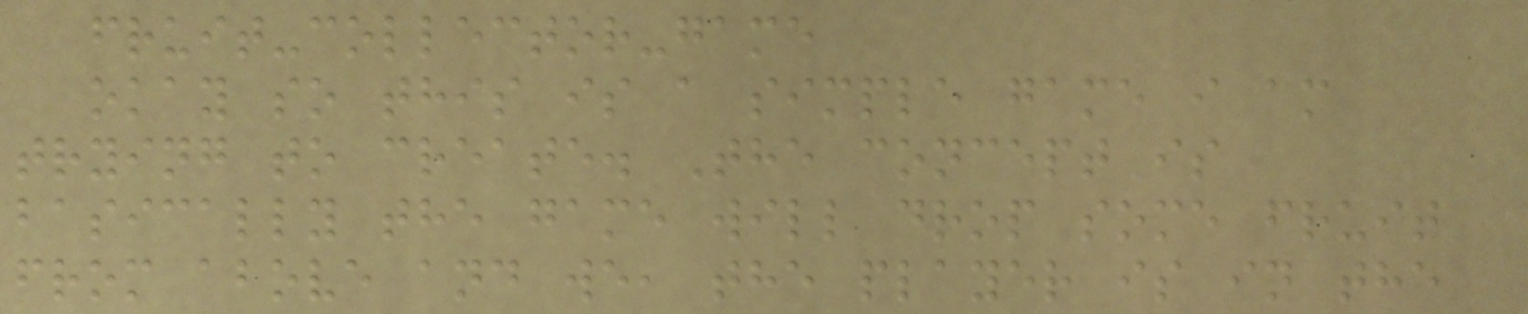fruit-collector-game
okay so this is a simple game i am
trying to create. The concept is
basically the game will drop some fruit
from above and we, the player is in the
